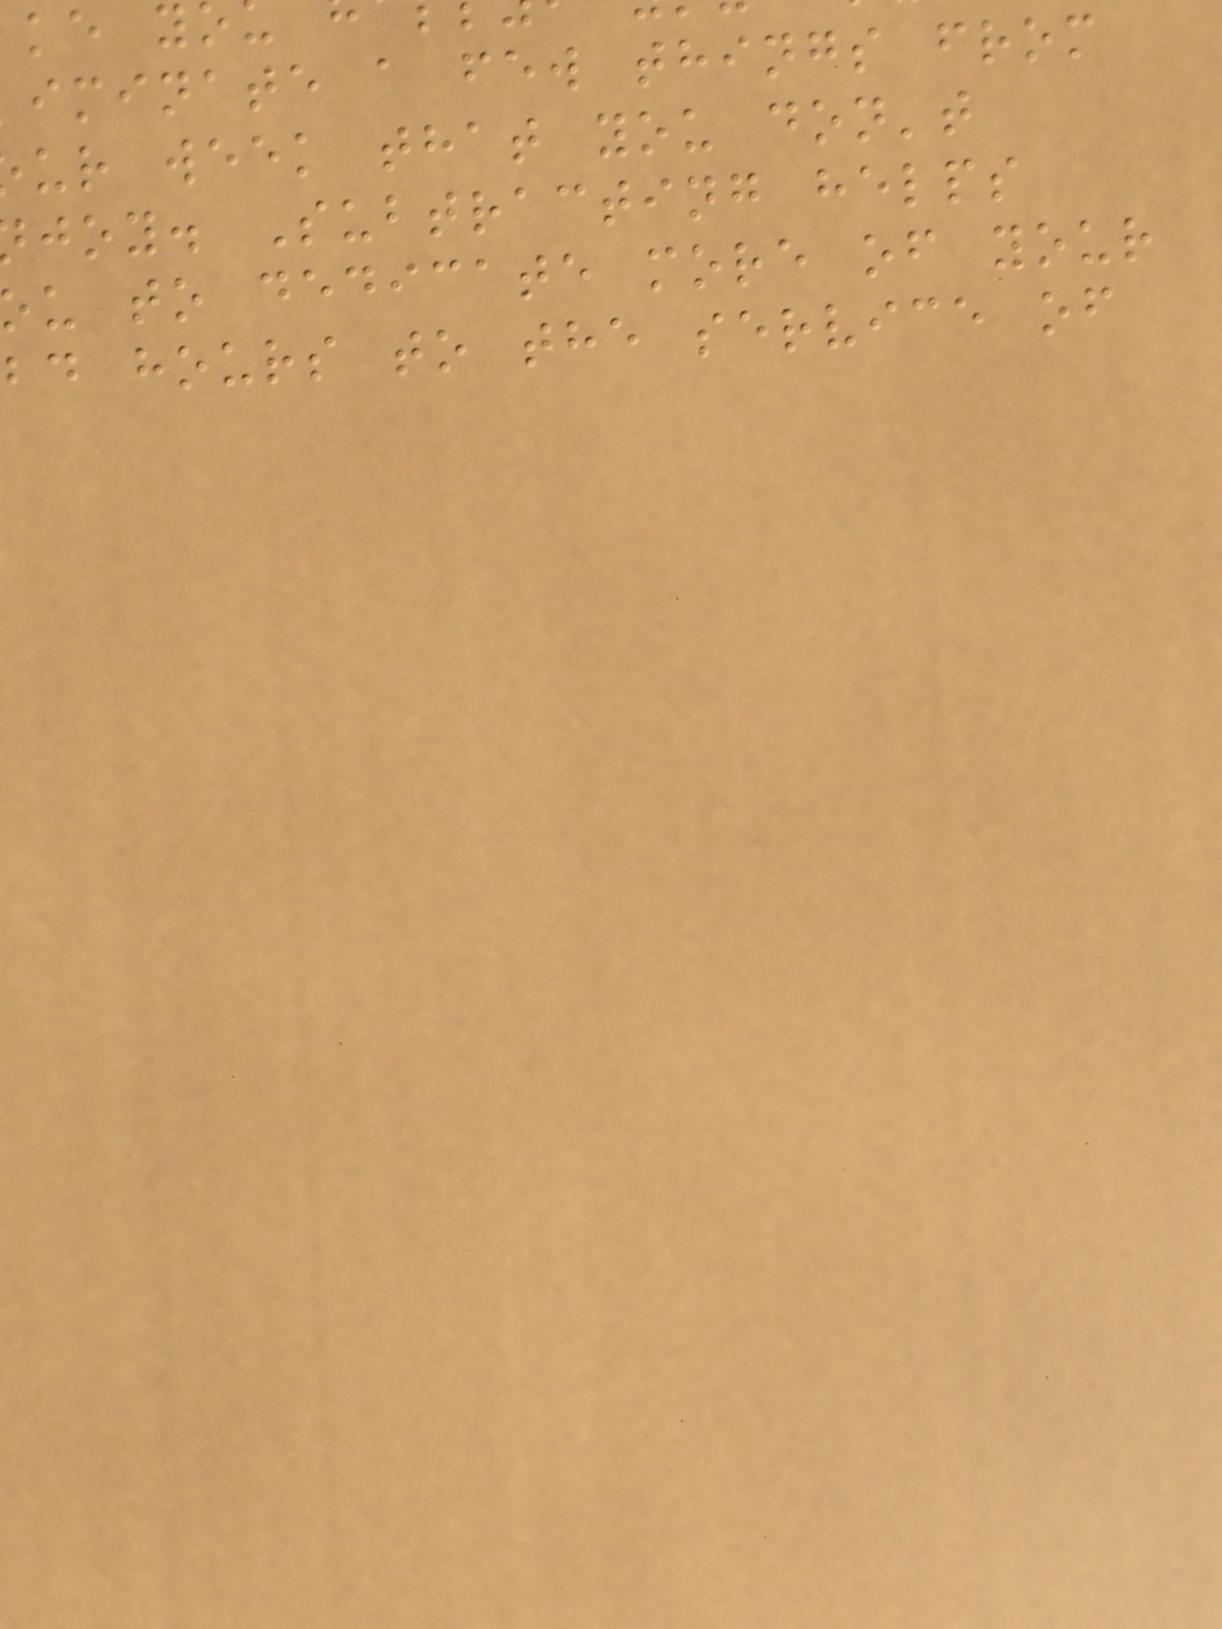iminate a few things from
ur week that you don't
joy. Subtracting helps
u to dedicate more of your
bd hours to the service of
